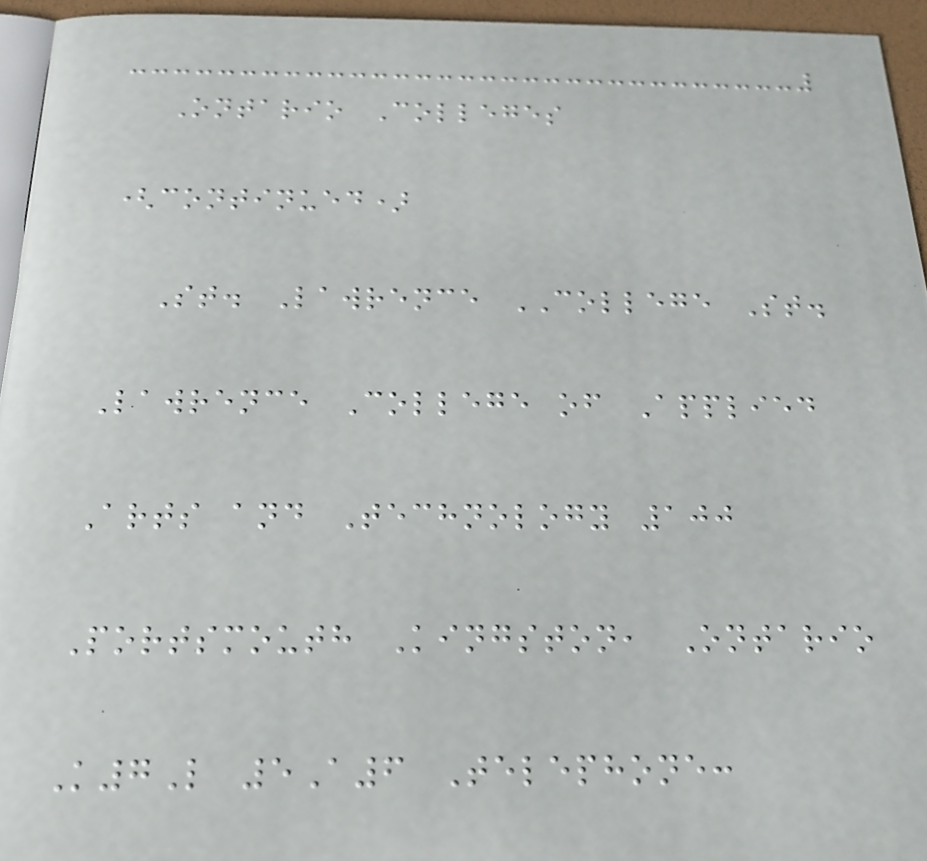Ontario Colleges
(continued)
St. Lawrence COLLEGE St.
Lawrence College of Applied
Arts and Technology 100
Portsmouth Kingston, Ontario
K7L 5A6 Telephone:
